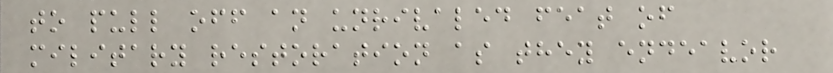to pull off an unrivaled feat of
military restoration as they endeavor
